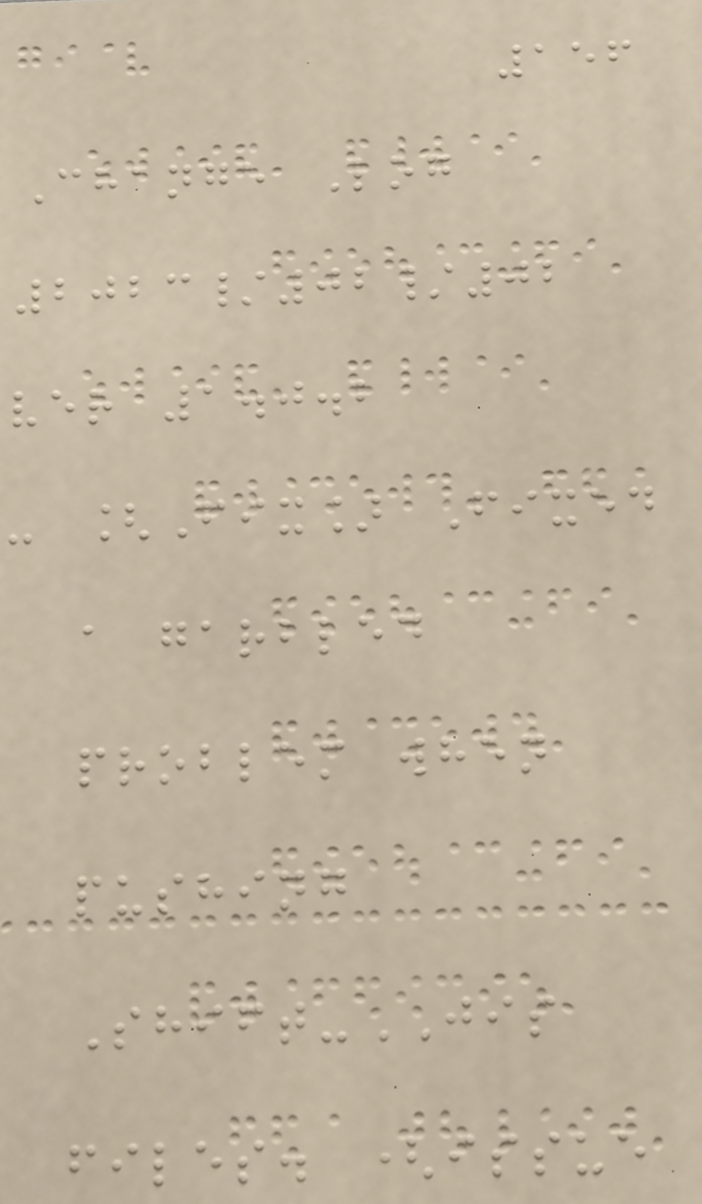156
Change Log
2023/02/02
ver 1.0.2
- [Fix] Fixed
a garbled
problem when
pushing
Shift-JIS
files. (issue
